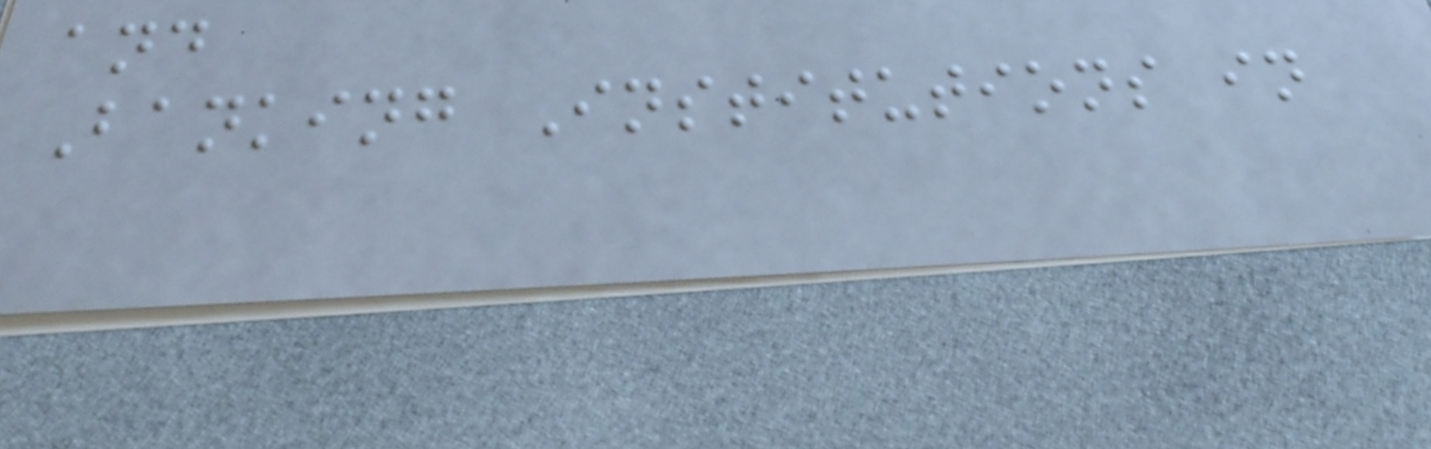and
Banking Institutions in
